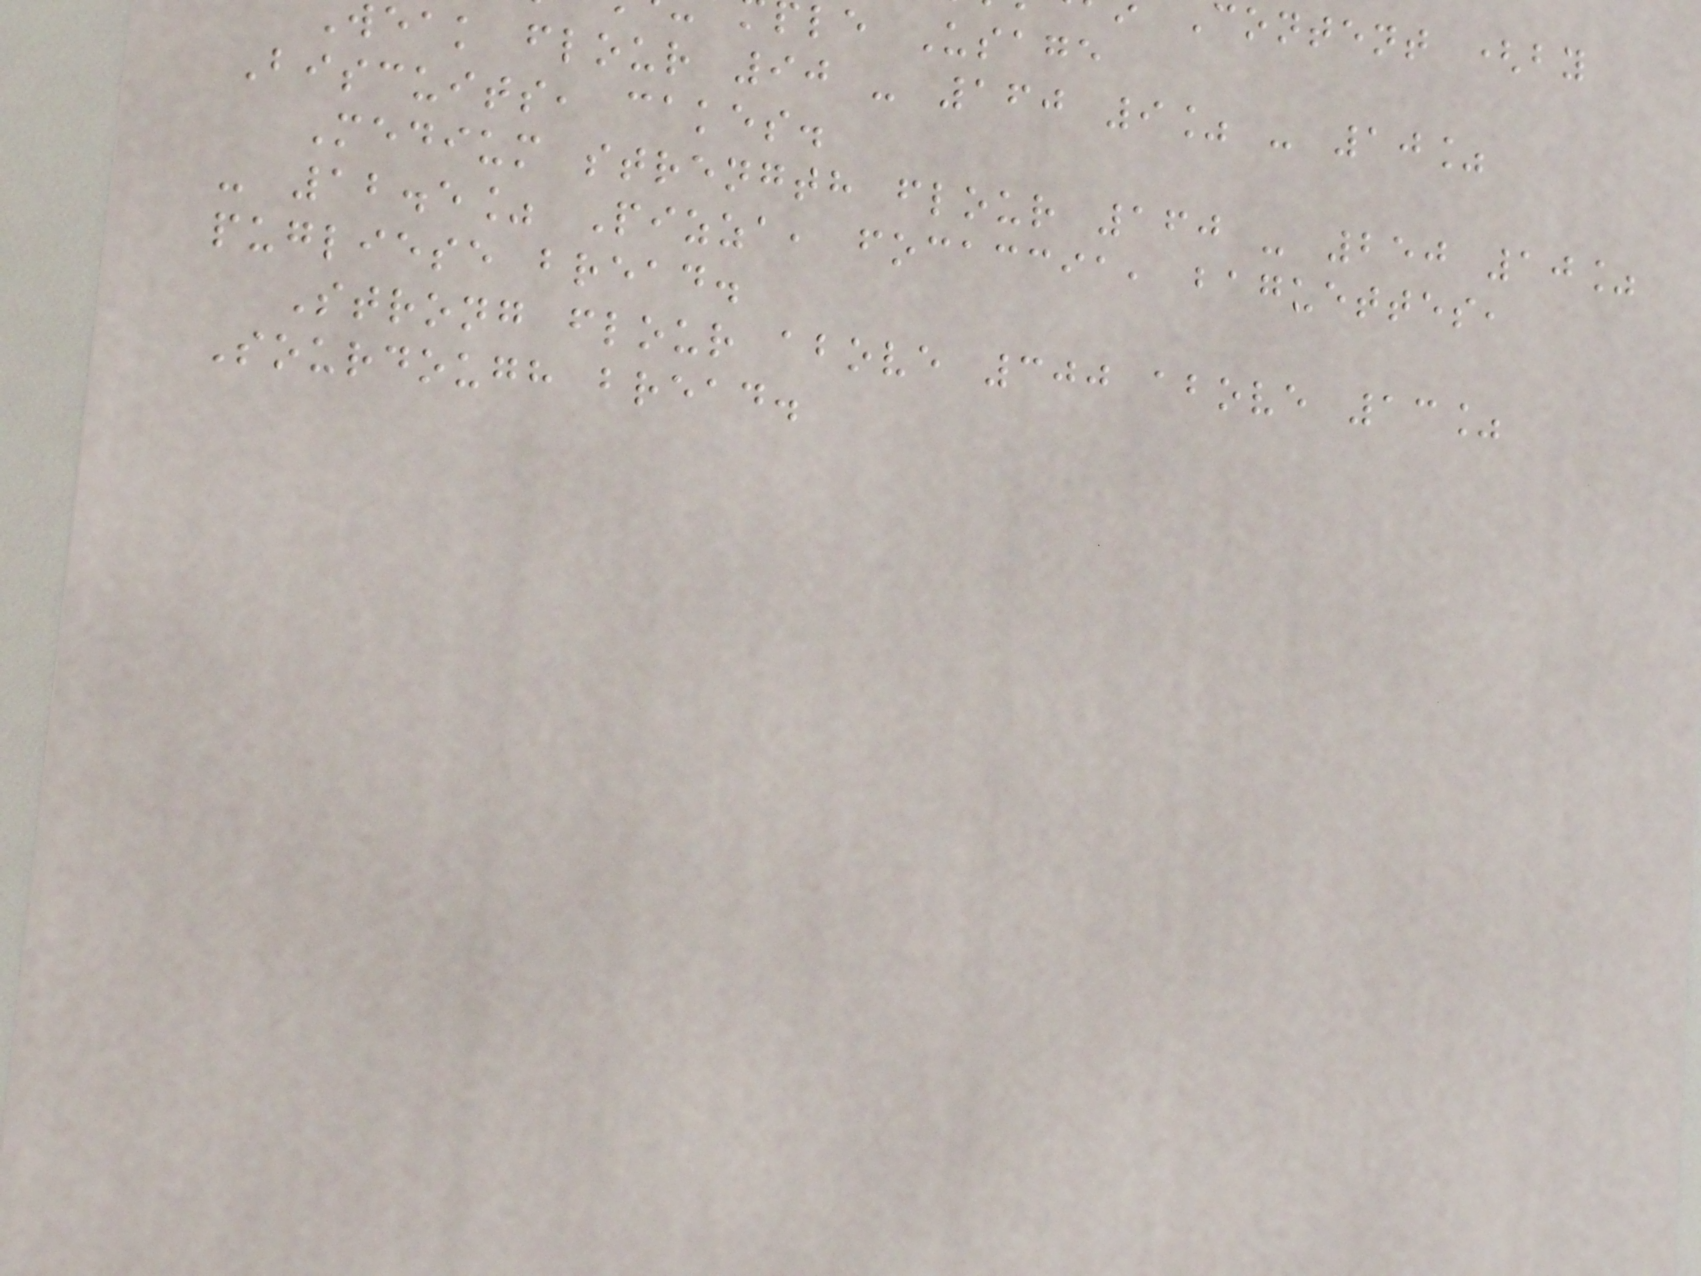content (by
le Usage
eak flour 90 - 160 9% - 10%
Biscuits, cakes.
Medium strength flour 160 - 250 10%
- 12.5% Pizza, focaccia, baguettes,
pugliese bread.
Strong flour above 300 above 13%
Sourdough bread.
